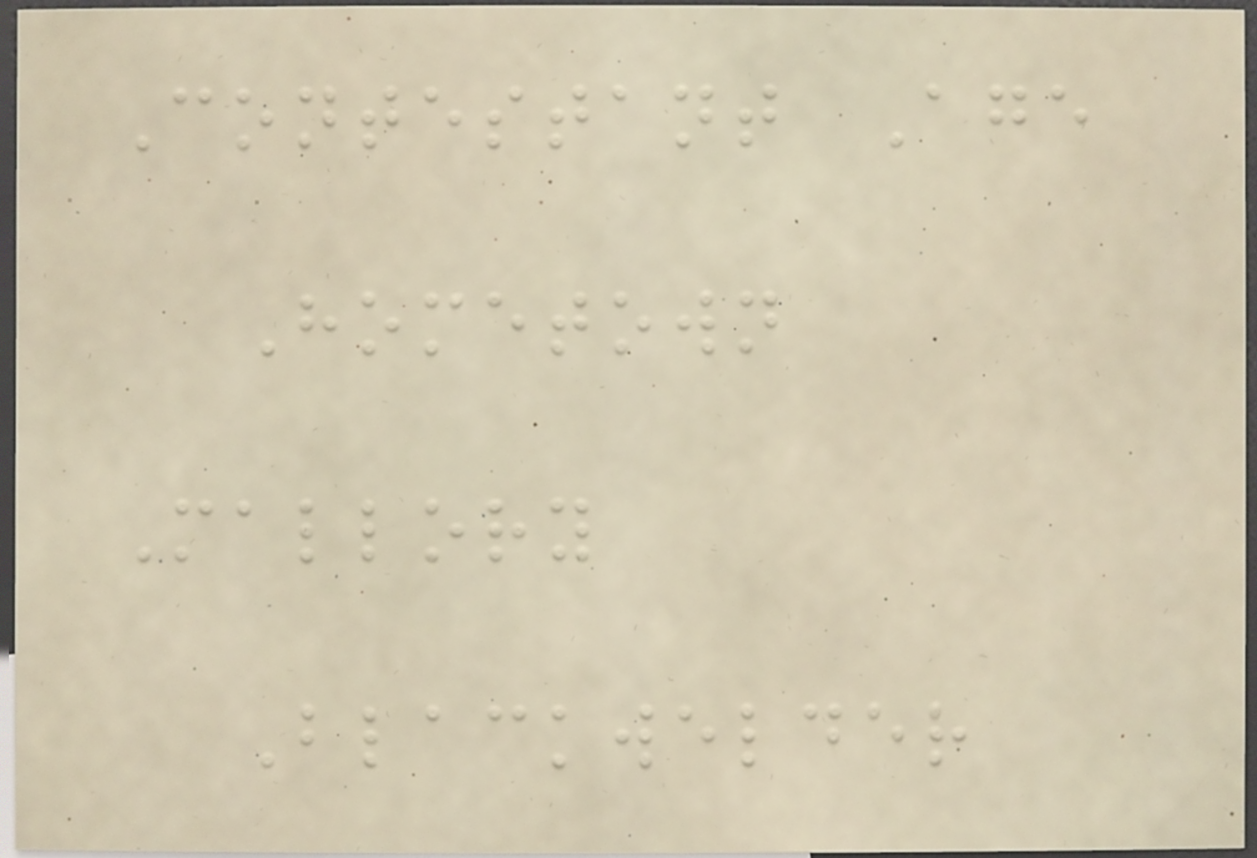Contestant Age
Hometown
Mallory
Blackwelder
